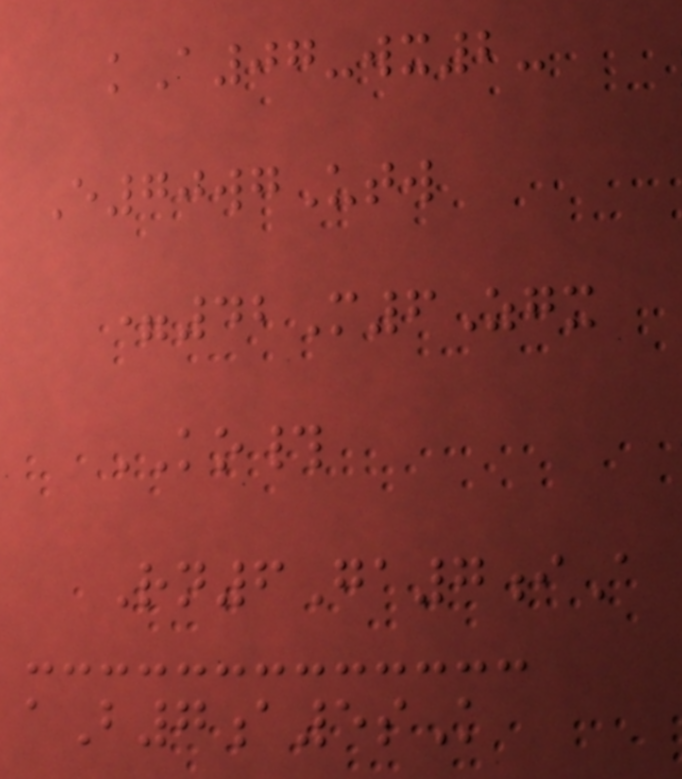kA07-wx2-
E70wgUtw
=42M6Zgx
KO#
Rn6Ga7iA
aB7a5sK
